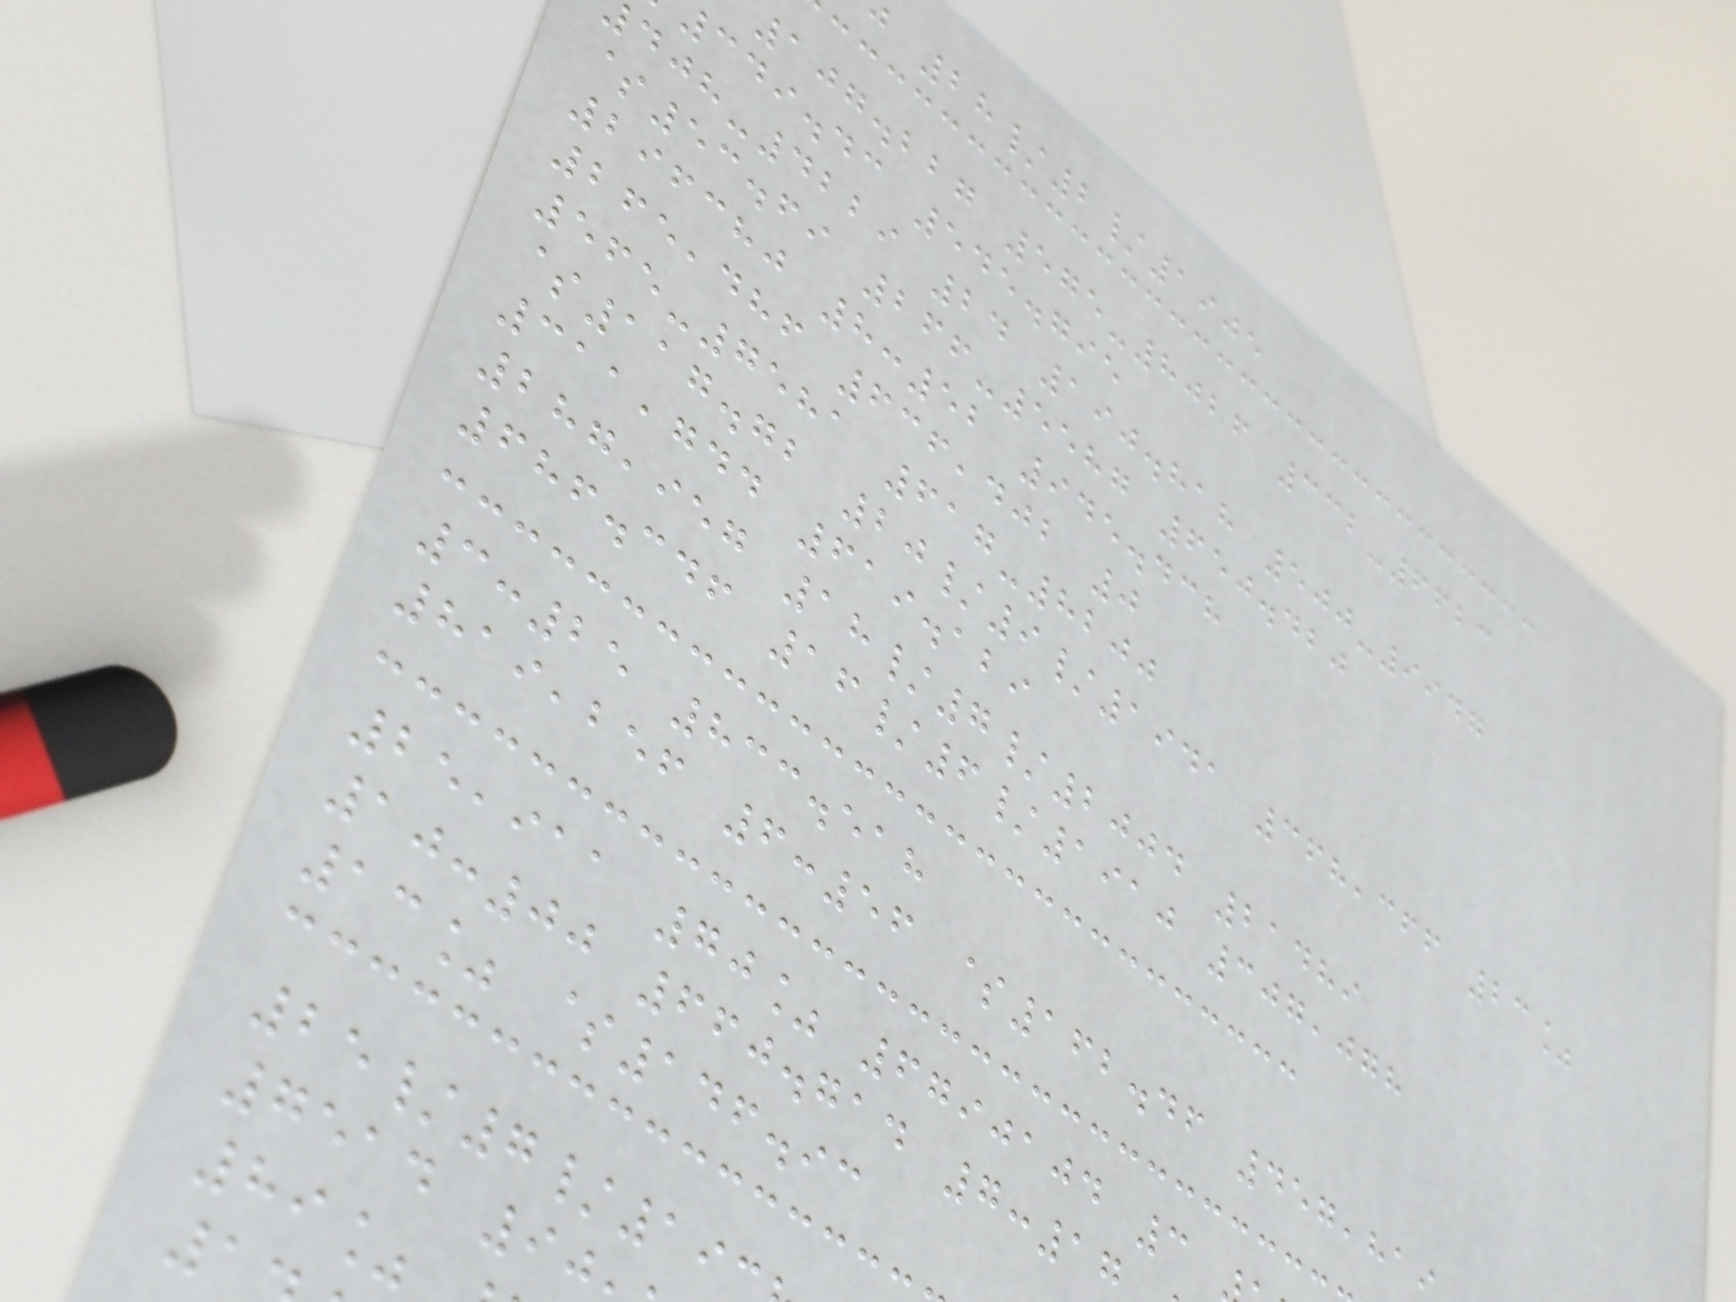28/2/1905
107.227 575-8026 332-6623
cdi.dc 545.795
-4229 24 190.818 500-9947
$53.69 266-5587 650.420
296380 8:52 945.438
265,486 636,402 0
565-7581 617-8200
$117.72 20/9/1941 368,366 23%
311,744 619.129
287,957 18/7/2004 21489
686.346 16/6/1910 307,078
3:25 833.518
819,256 6:56 $162.46 457,81
25,911 70% 6790104 3
10:00 660.714 7:17
13% $146.93
25/7/19
7514 90
89%
